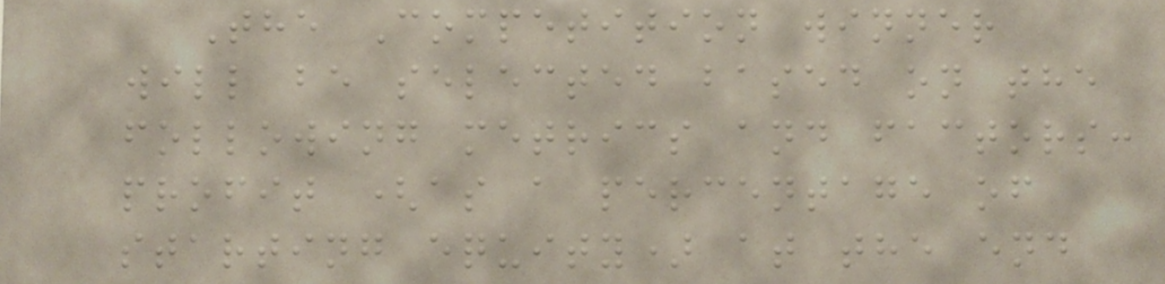The Competition winner
will be selected based on the
following metrics and factors:
profit (as a percentage of
starting equity) at the end
